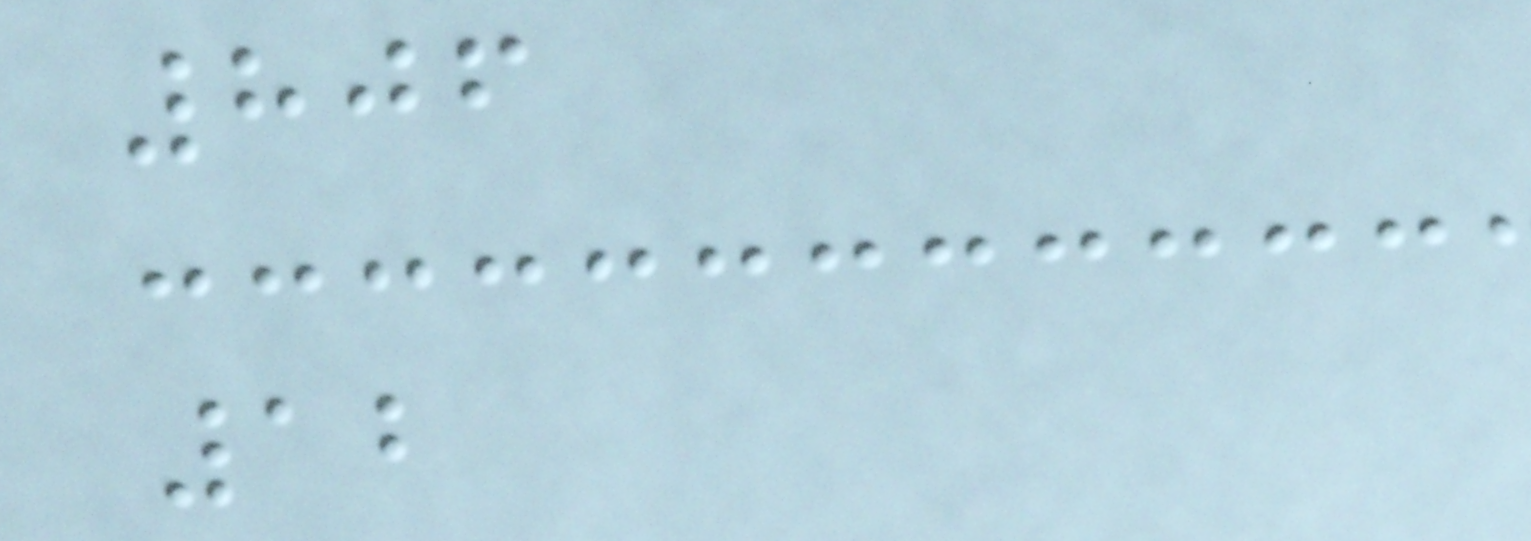806
12
